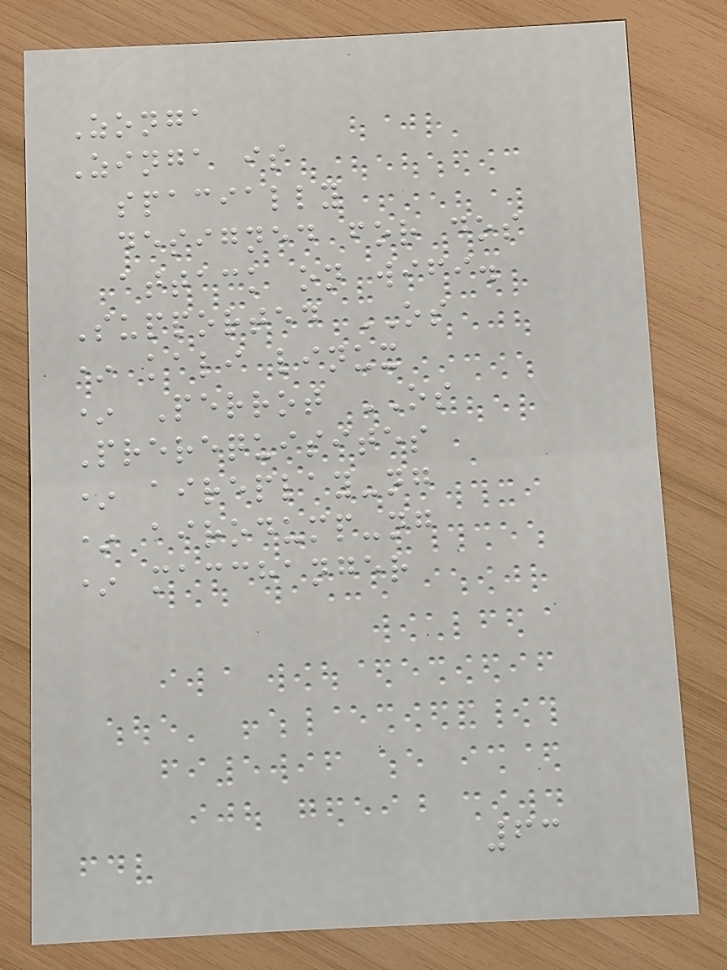Zonga
Zinga is
spacially
designed for dos
attack on wifi.
Supported OS
* kali linux
* Perrot OS
Prerequisites
* aireplay-ng
* airodump-ng
* macchanger
63
